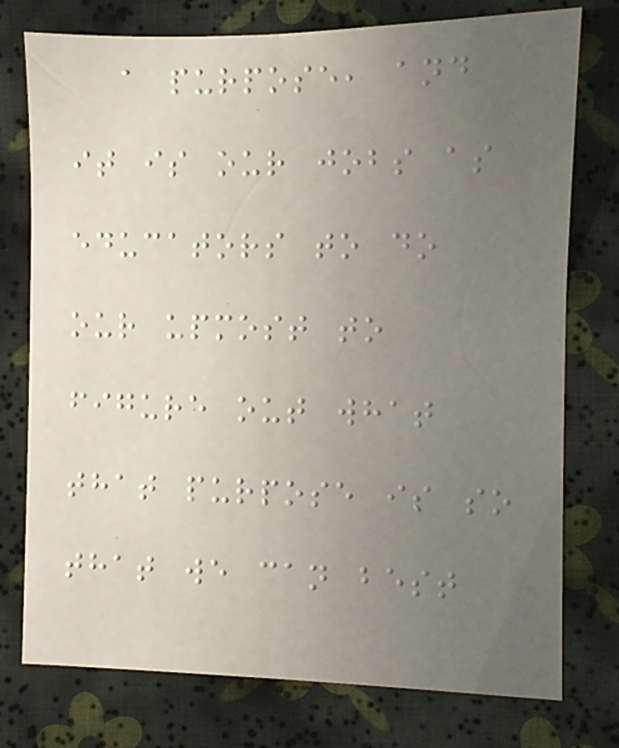a purpose, and
it is our jobs as
educators to do
our upmost to
figure out what
that purpose is so
that we can best
